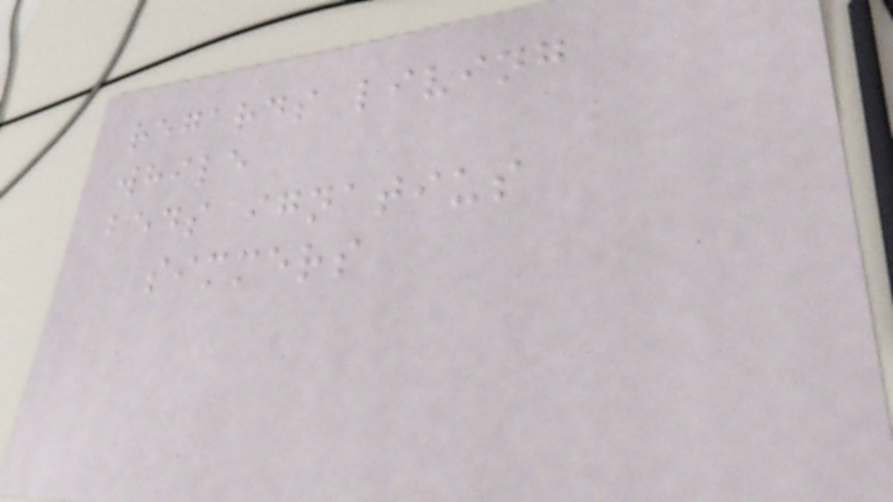regards living
while
beds ignatius
simmers
